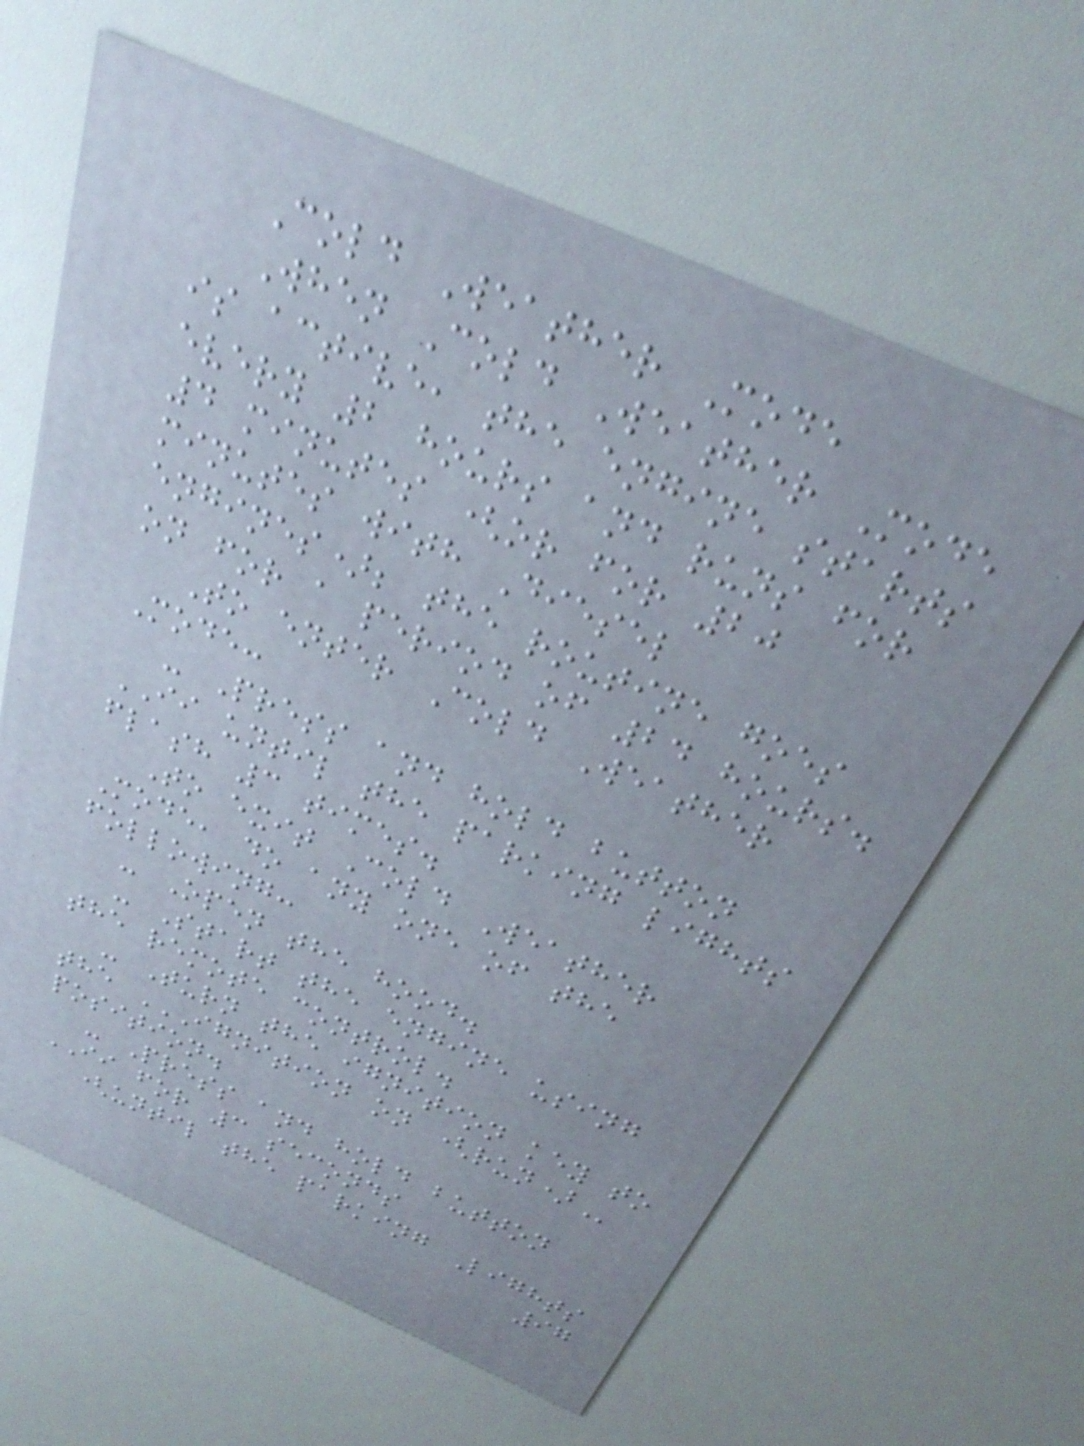Cold Weather Mode
When Cold Weather Mode
is active, the engine starts
every 2 hours and runs for
4 minutes (or for 20
minutes with Diesel
engines); the routine goes
on for a period of 24 hours.
To enter Cold Weather
Mode:
- Press and hold button
II until the parking lights
flash 3 times.
To exit Cold Weather
Mode, do any one of the
following:
- Open the hood.
- Start the engine using
the remote control.
- Turn the ignition key to
the IGNITION ON (RUN)
position.
- Press and hold button
II for 3 seconds
(until the parking Lights
97
